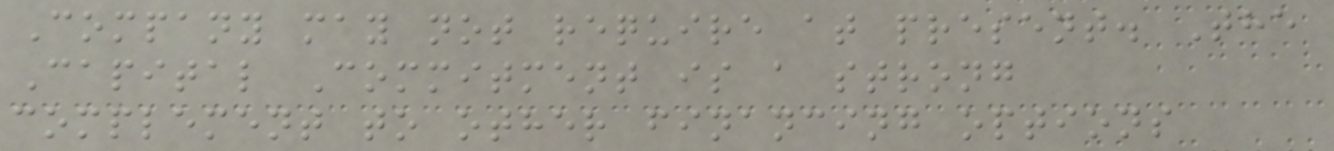Company may not require at present. The
Capital Commitment is a strong
complement to other financing options
